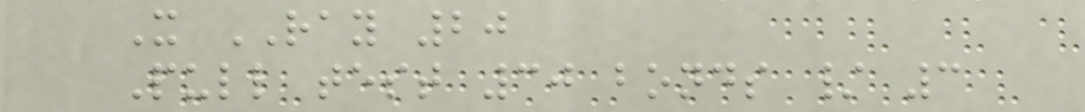X RAY 20
Pull test 30 bonds / 3
